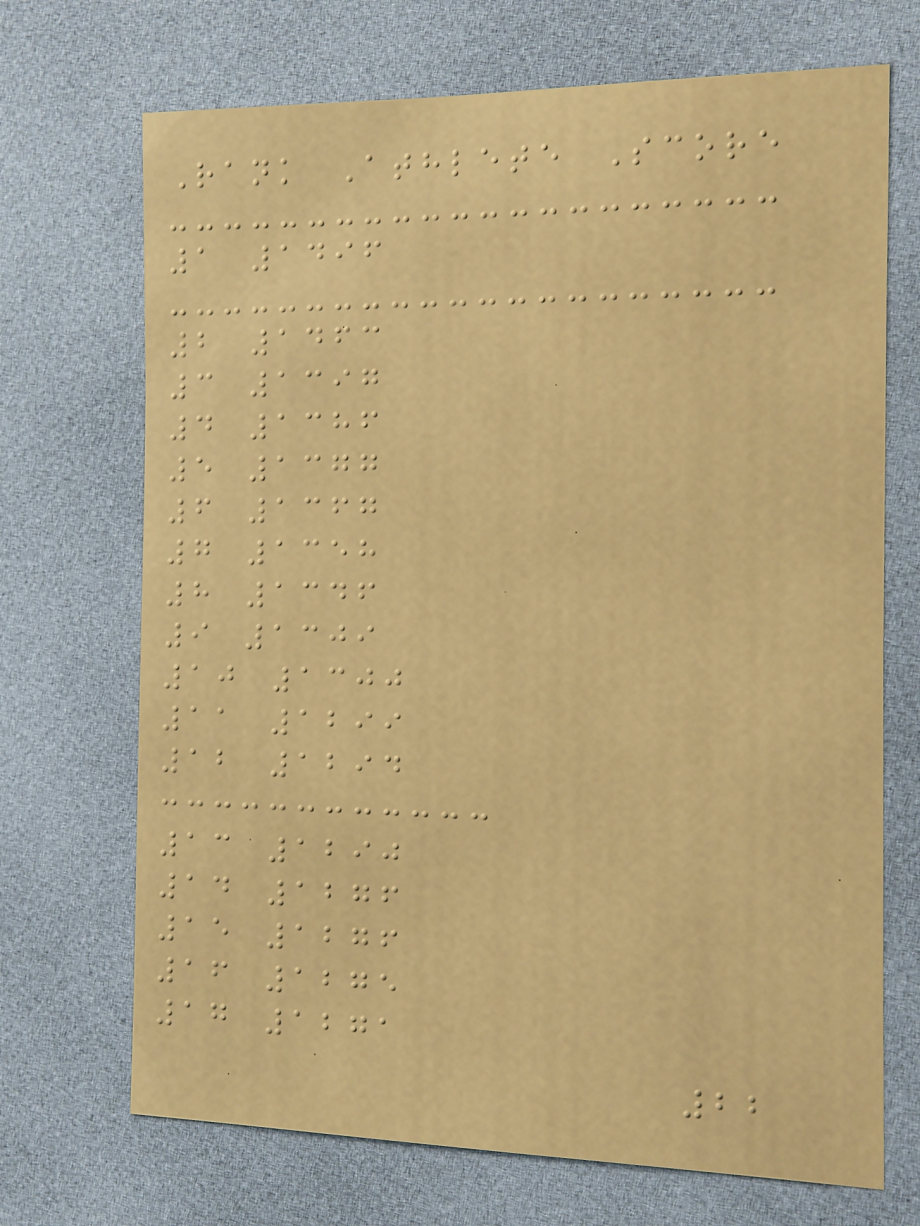Rank Athlete Score
1 1496
2 1463
3 1397
4 1386
5 1377
6 1367
7 1358
8 1346
9 1309
10 1300
11 1299
12 1294
13 1290
14 1276
15 1276
16 1275
17 1271
22
